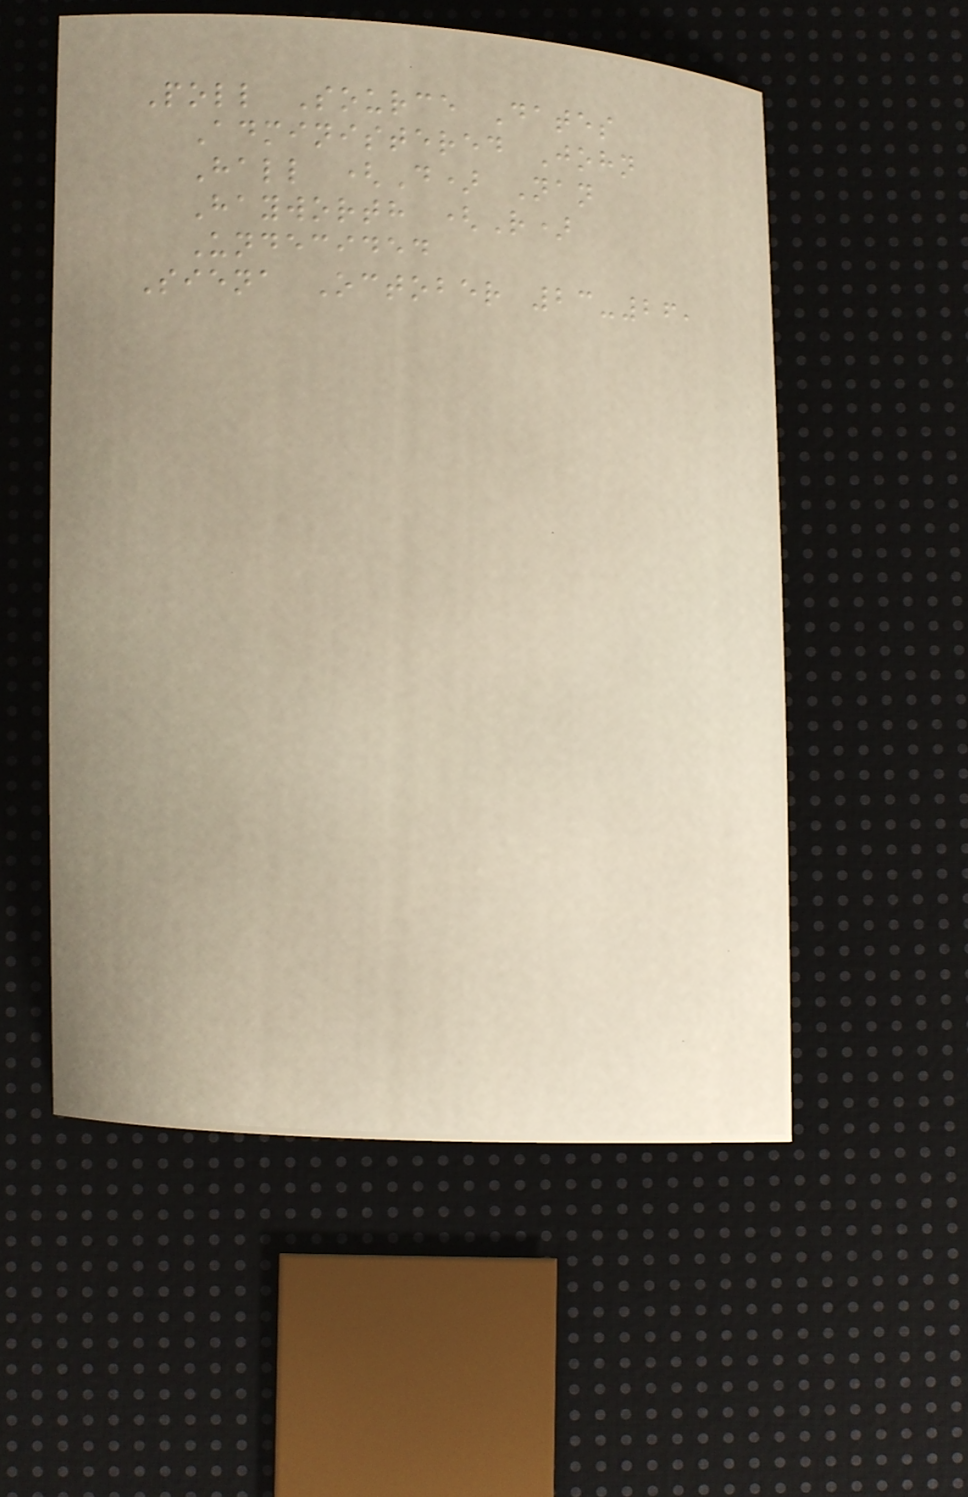Poll Source Dates
Administered John
Hall (D) Nan
Hayworth (R)
Undecided
Siena October 23-26,
